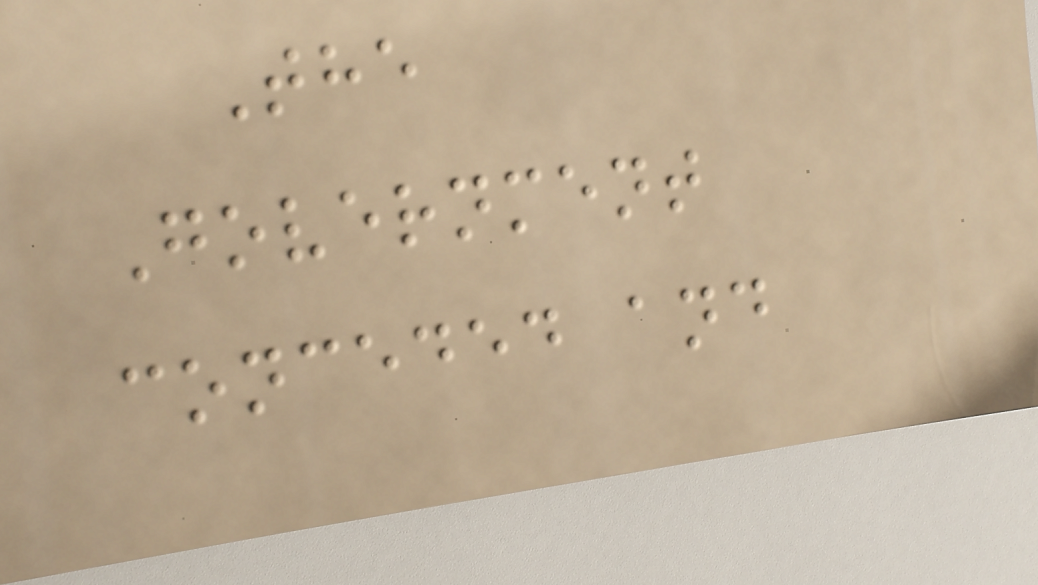The
Government
conceded and
